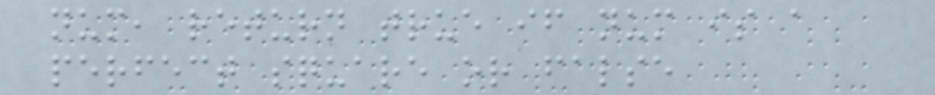num, return true if num is a
perfect square or false
